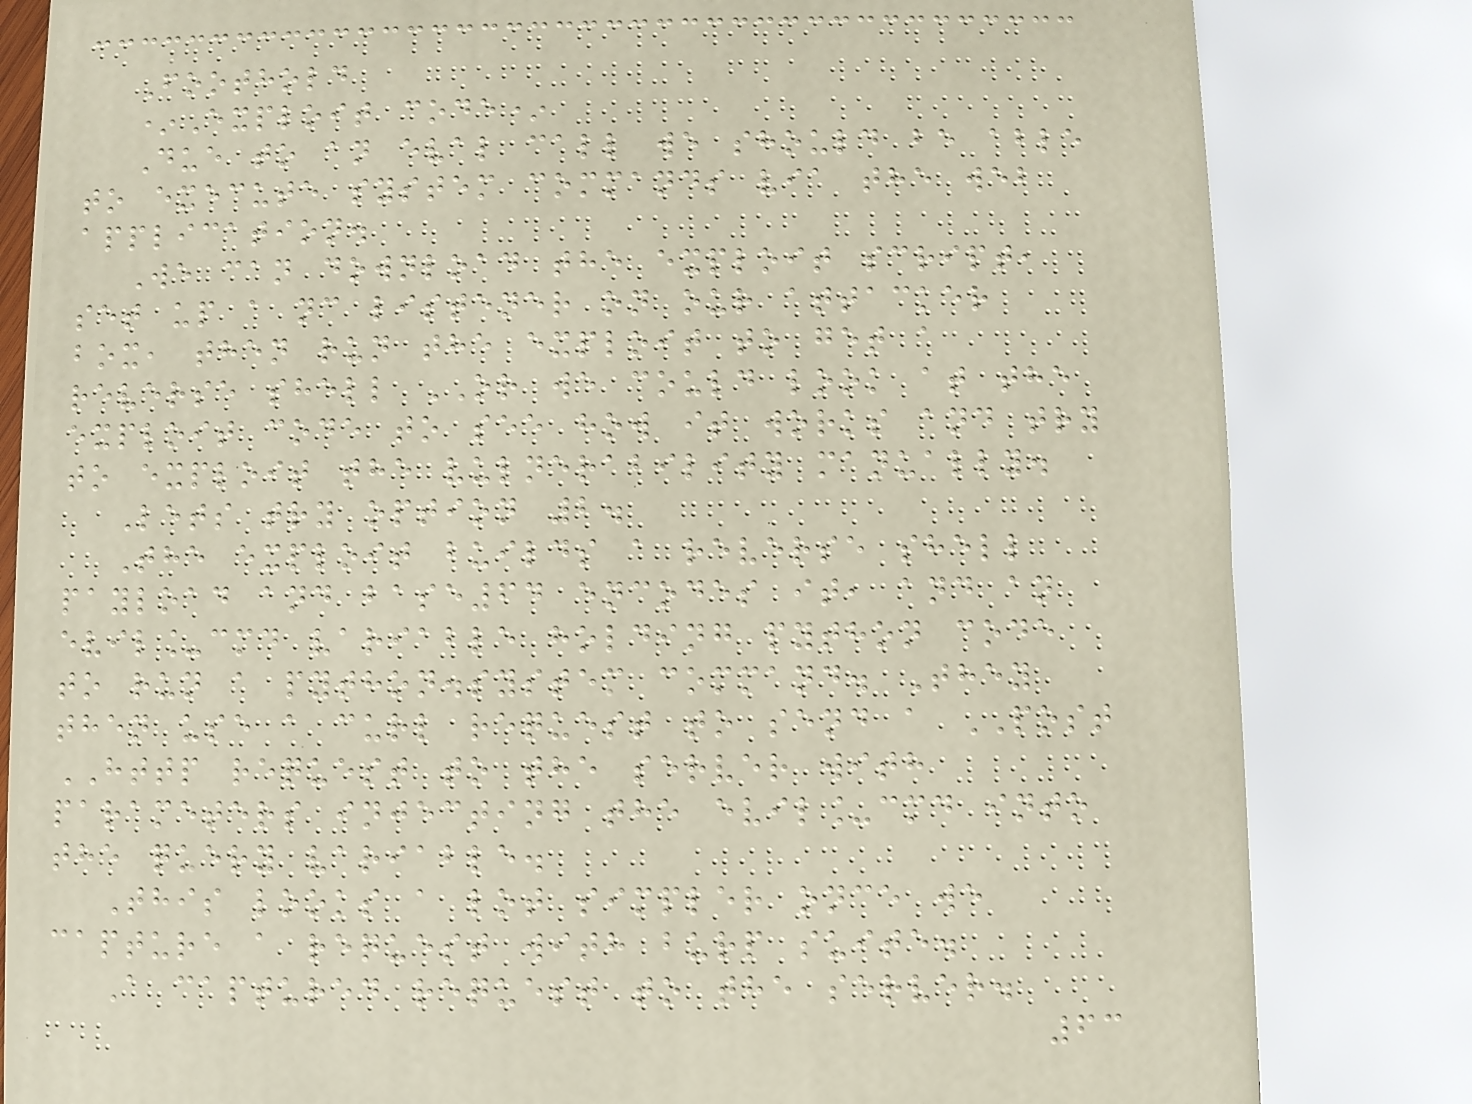Foothold
*Exploit code*
Due to an eval call we should be able
to execute system commands via the web
application.
We can download the exploit script,
set up a nc listener on our attacker
box, then run the exploit to get a
reverse shell OR we could look at the
exploit code to see how it works and try
to exploit the vulnerability manually.
Lets try option 2.
The exploit builds a reverse shell
payload and base64 encodes it, and an
evil_cmd variable holding python code
to run a python.system command. They
then use a curl request to send a POST
HTTP request to the server with
parameters injecting the evil_cmd into
the query variable.
This looks a lot simpler once we
capture a request with burp suite.
A captured request to the server.
63
